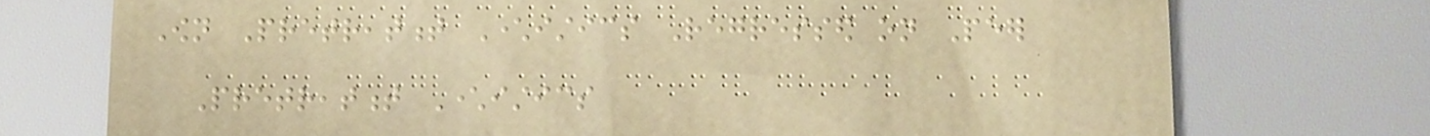Own Pretreatment Characteristics Regressed on Peer
Pretreatment Characteristics
